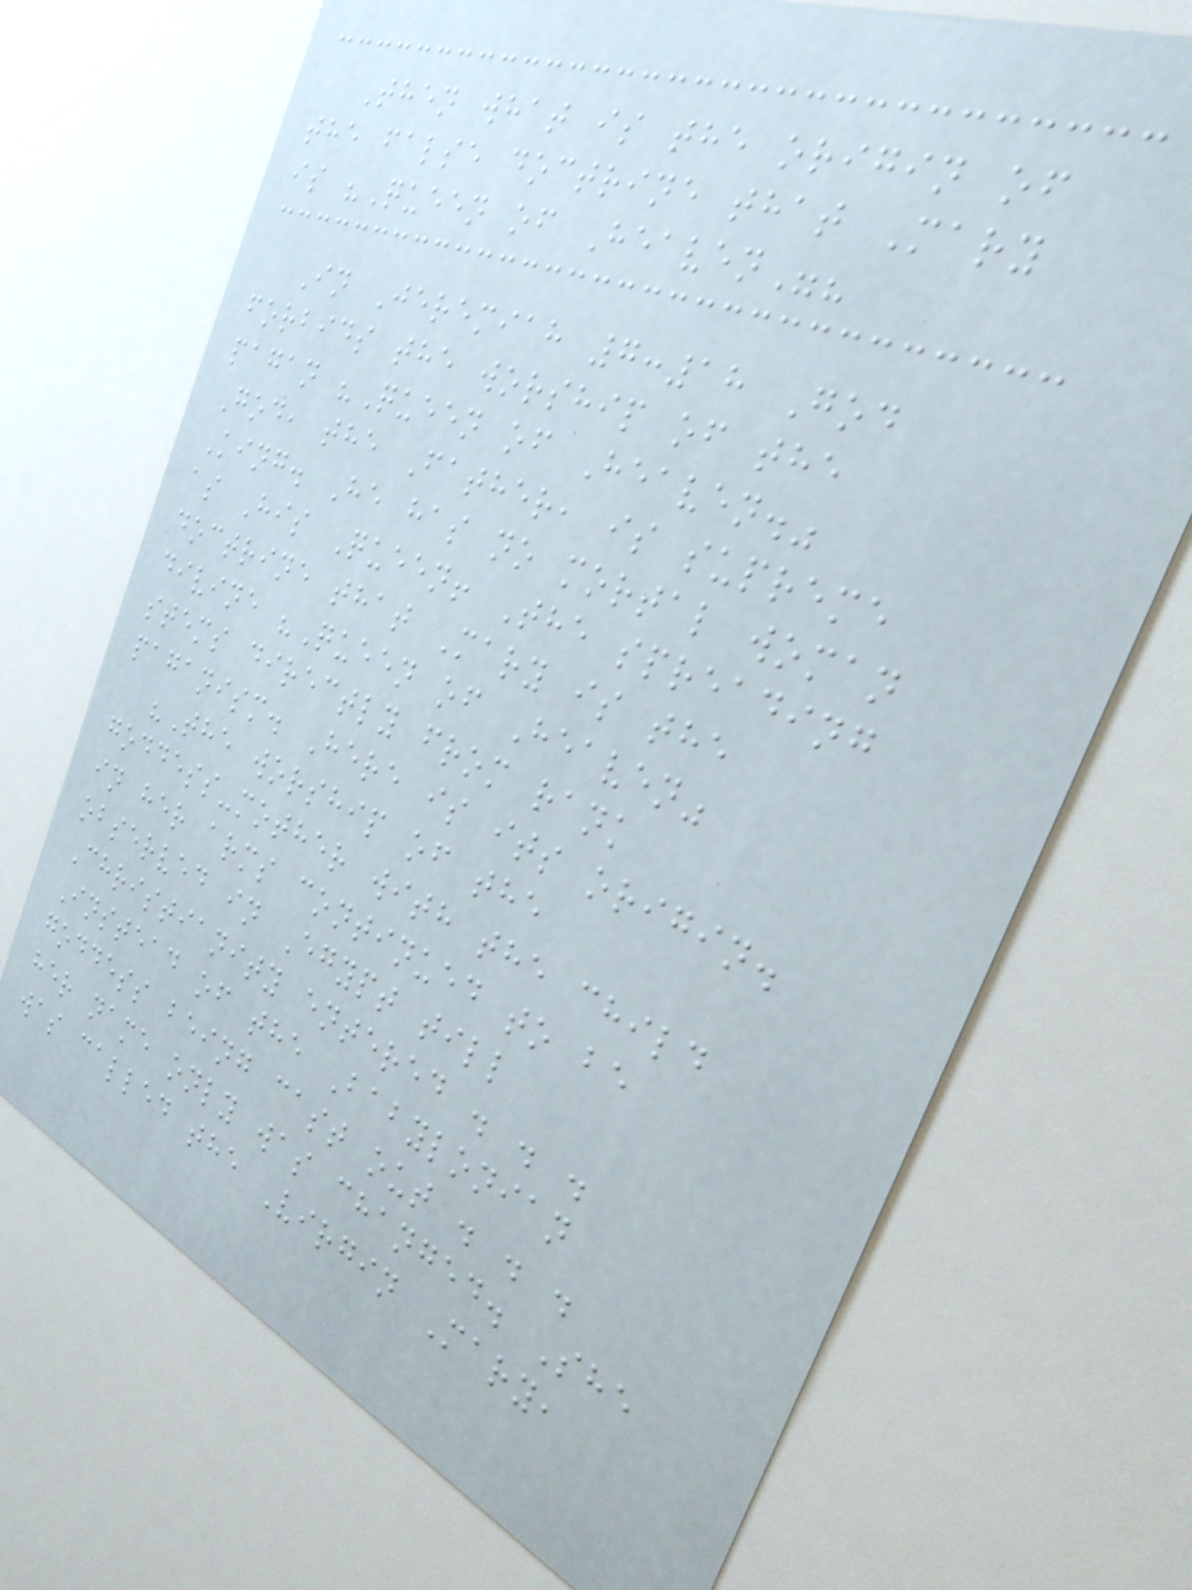Then what is the origin of
the false doctrine that Mary
is "Queen of Heaven"?
In Jeremiah 7:18 God
forbids the worship of the
pagan "Queen of Heaven."
God, the Father, is supreme
King. He has no mortal woman
as His Queen! The spreading
doctrine that Mary is the
divine "Queen of Heaven"
stems directly from rank
paganism. Here is its origin.
"The worship of the
goddess-mother with the child
in her arms continued to be
observed in Egypt till
Christianity entered . . .
Instead of the Babylonian
goddess being cast out . . .
her name only was changed. She
was called the Virgin Mary,
